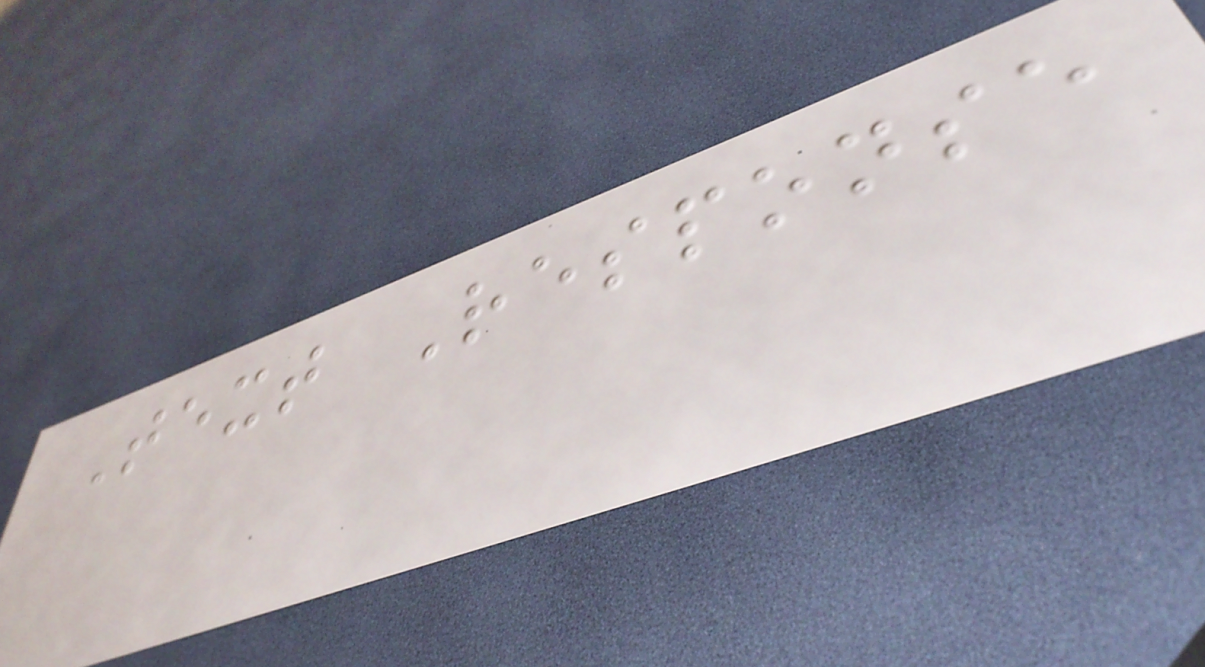Text Response
